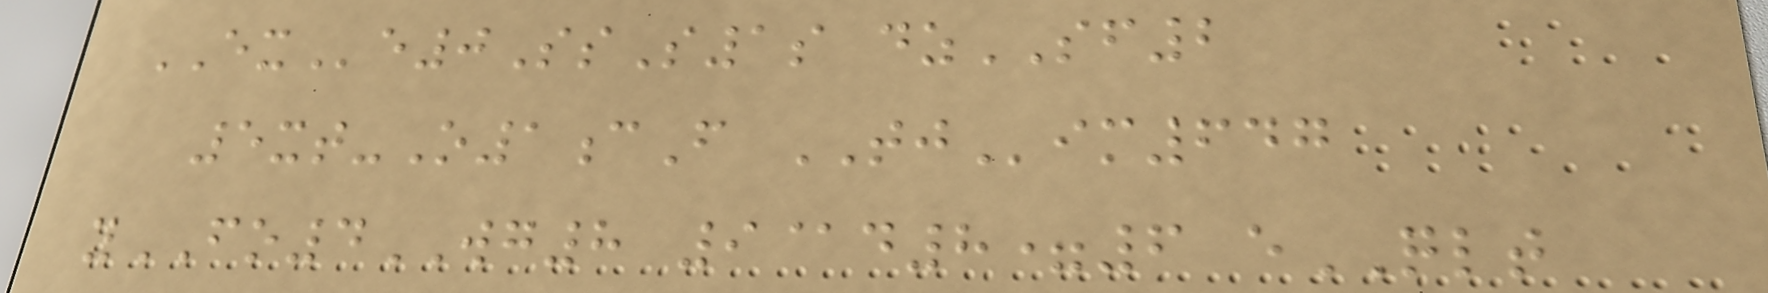EXe0SsS1s dzSF2
5xt-O1cF TJim647
yFO4WG8 9@d8=6 eQLT
